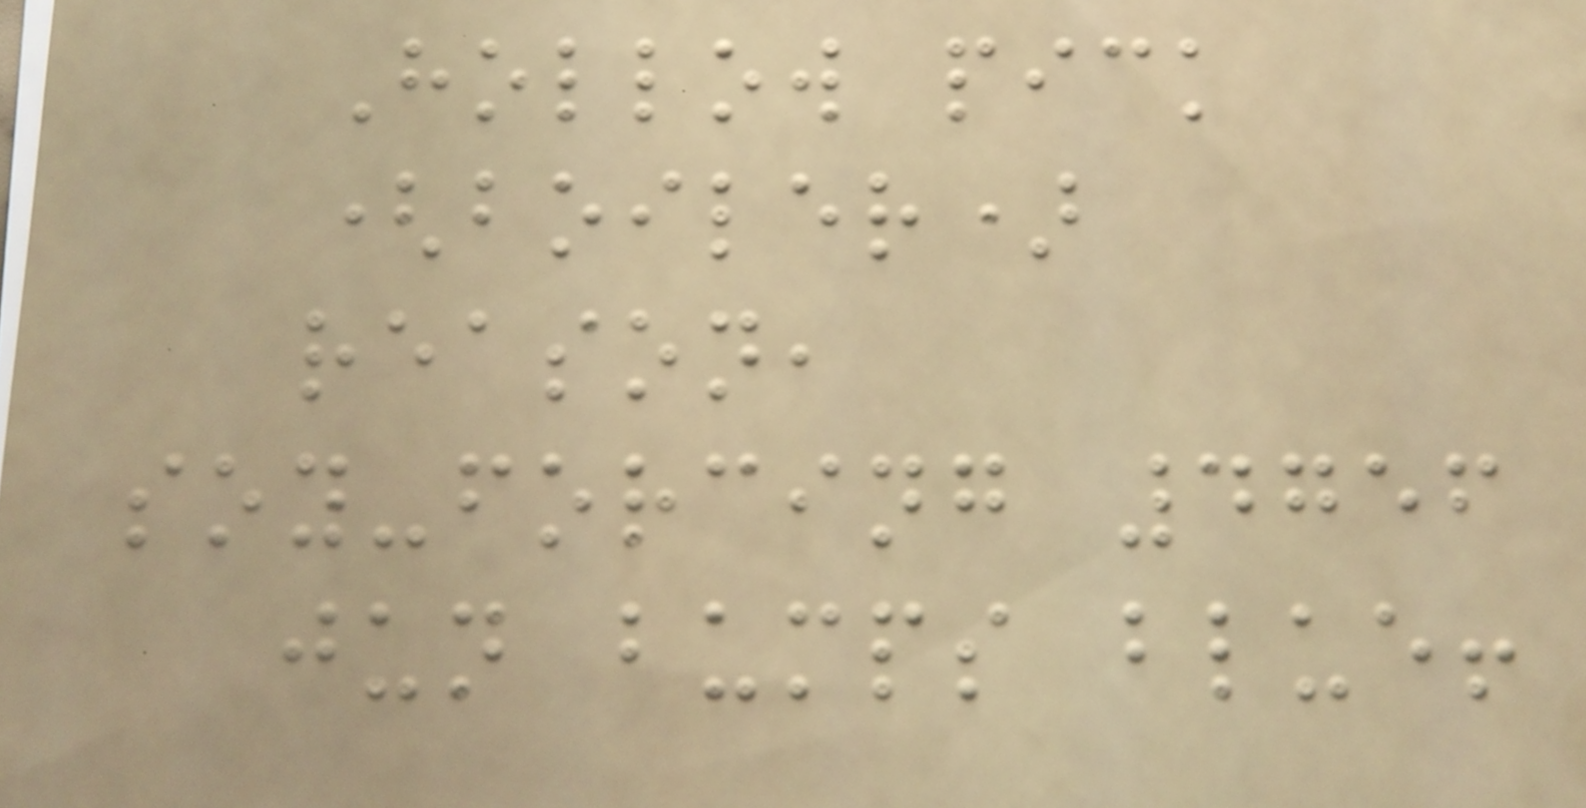Hollow pick
(boiler)
reason,
soy-forcing 4756
jun bumps blue!
